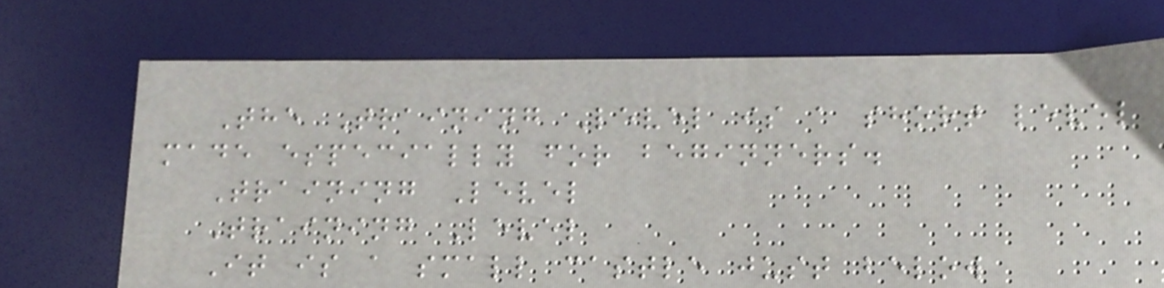The Training Level is a short level
made especially for beginners.
Training Level
Training Level
It is a small castle just below
